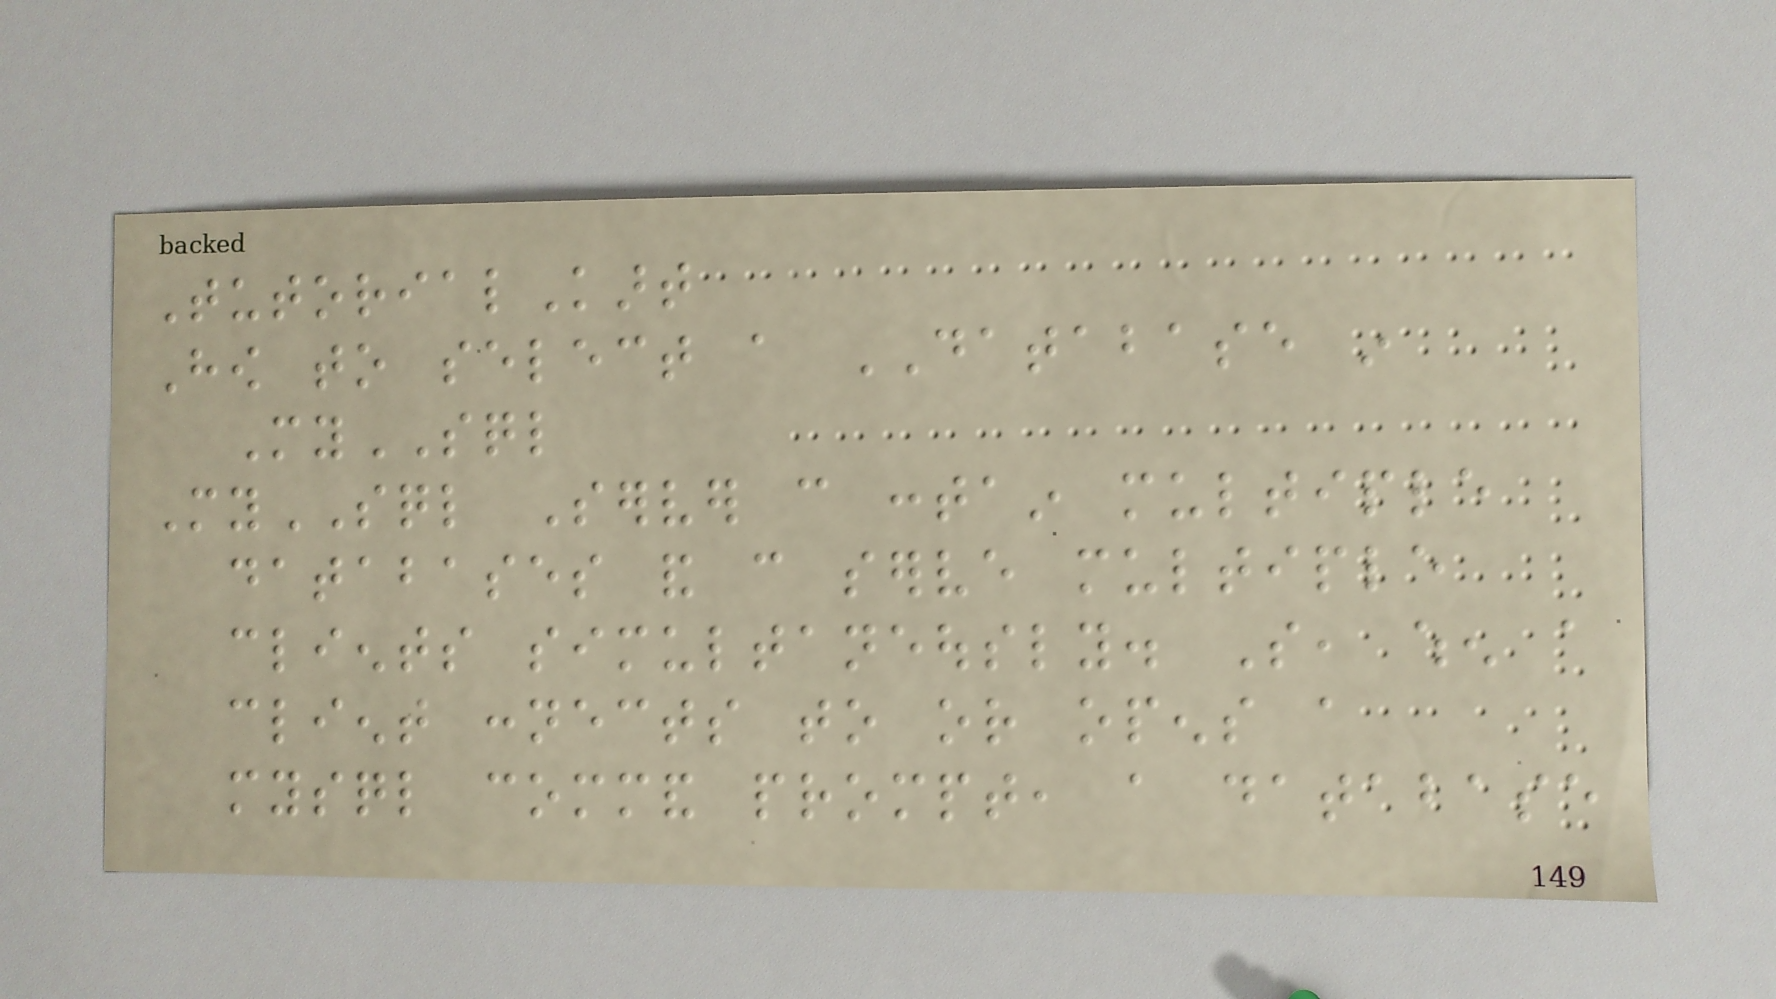TutorialKart
How to select a DATABASE in
MySQL
MySQL Server can contain multiple
databases and can serve multiple
clients simultaneously. So, when a
client connects to or opens a
mysql command prompt, a database
